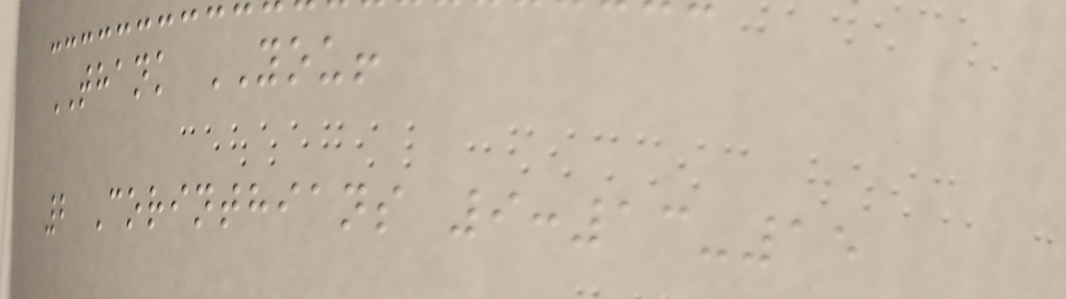THANK YOU!
2 Corinthians 9:13-15
